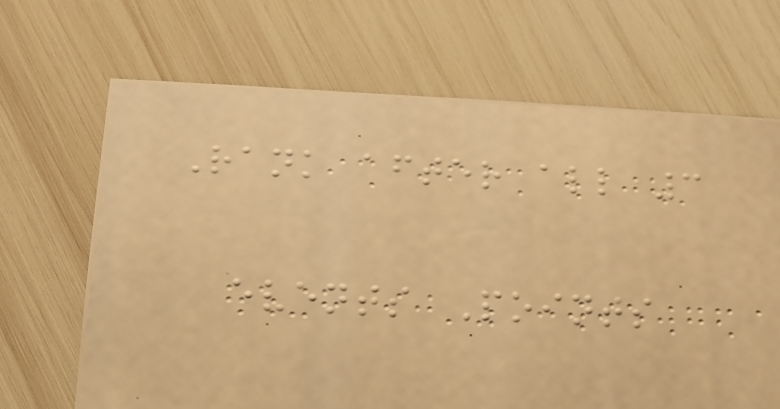Rank after all 3
events Points
